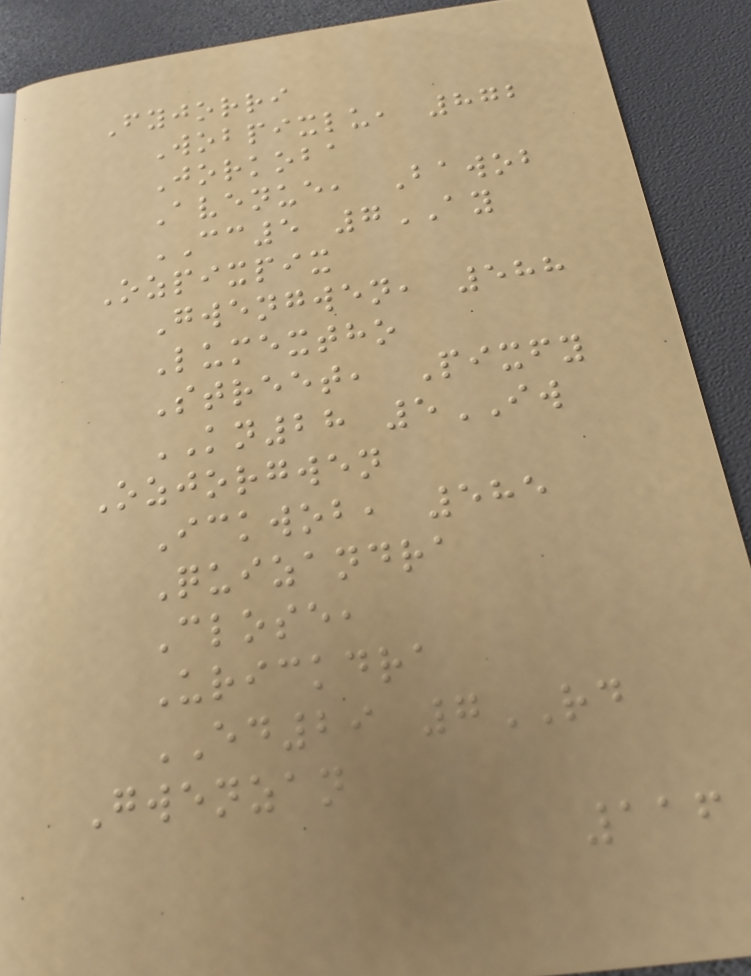Fyjorri
Wobpixlu, 872
Jorkoba
Avenue, Bawob
CC5 7AY
Ozpixpix
Gwengwen, 588
Lumextho
Street, Pixfy
KN28 5IW
Ozjorgwen
Ickwob, 585
Quizandra
Close,
Urickdra
ED29 7RD
Gwenzan
116
